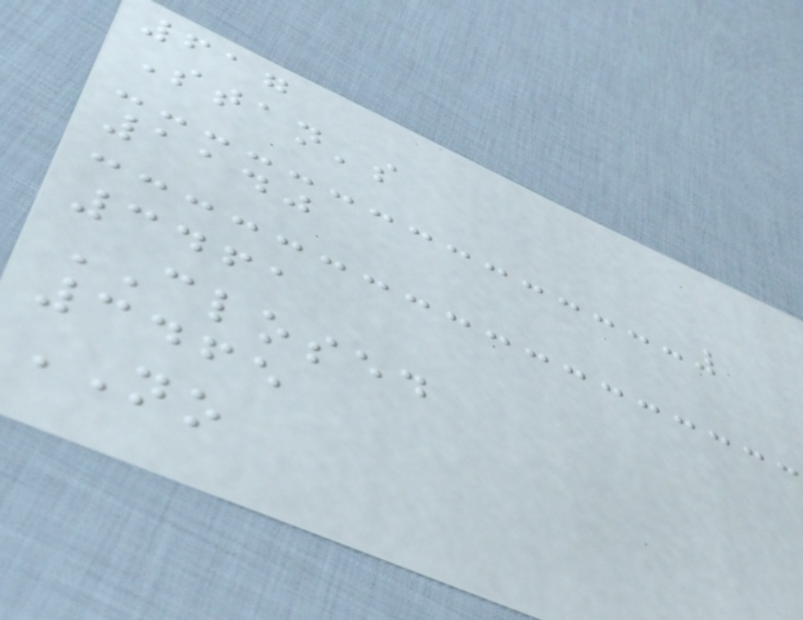617
Stan's
1140
3461
CLOSED
3465
NO
